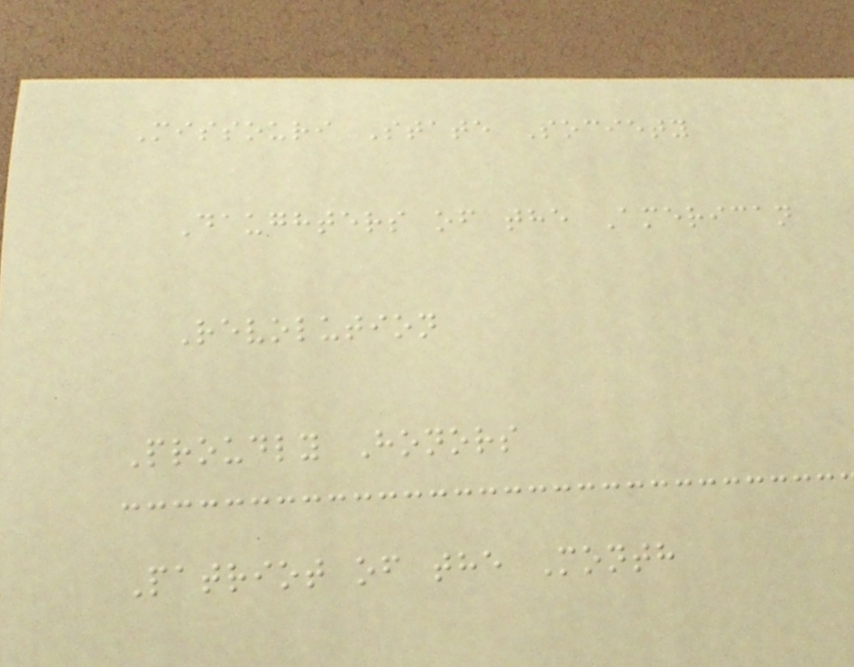Missouri State Society
Daughters of the American
Revolution
Proudly Honors
Patriot of the Month
